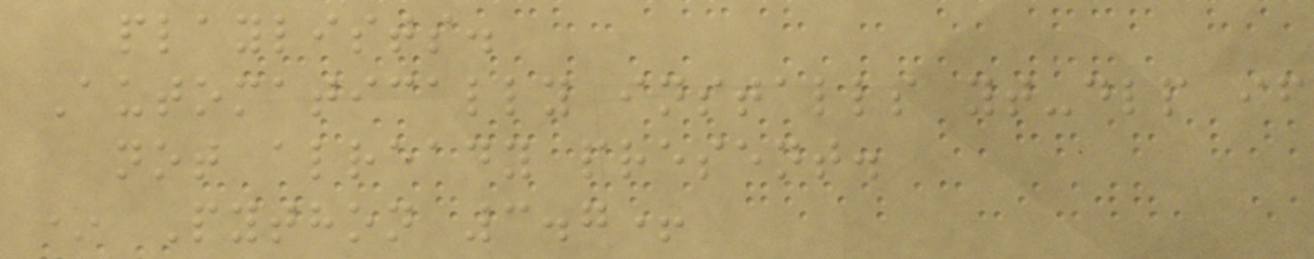playlists.
Automatically installs yt-dlp if
not already present.
* Python 3.7+
